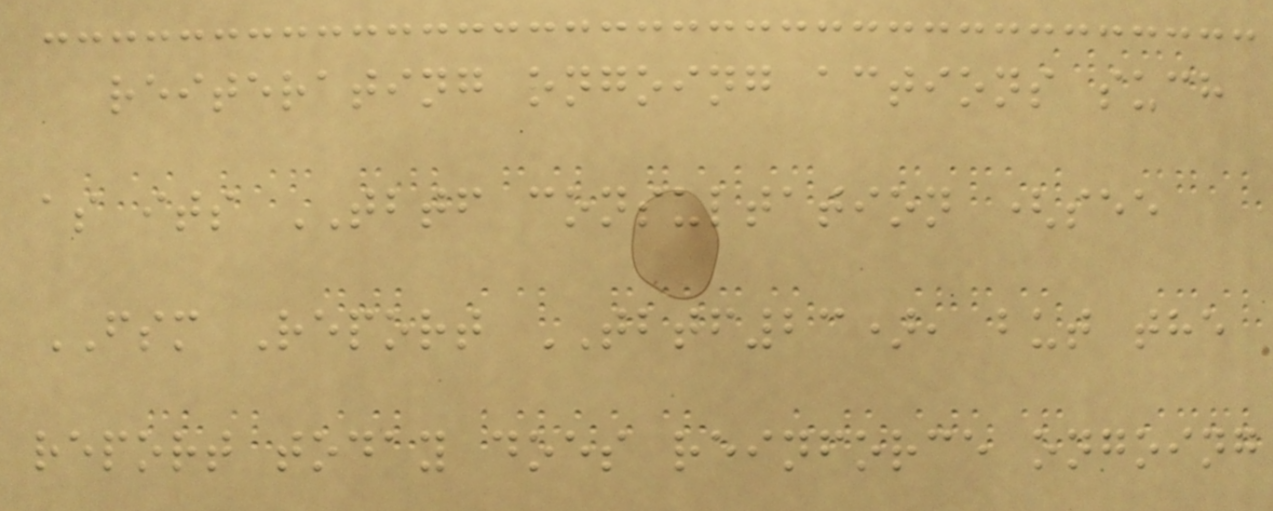reiterating ongoing actions such
as its TBTF consultation (see
FSM Report TBTF23), but the
report today does reinforce ongoing
